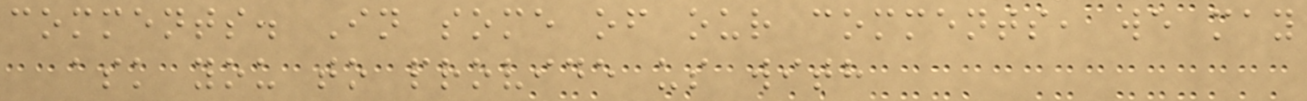comments. In some of our comments, we may
ask you to provide us with
